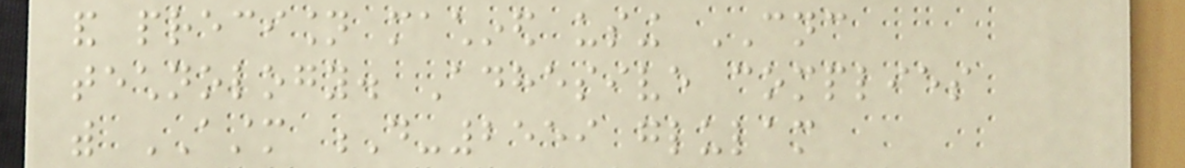and precision machined using CNC
technology. Adhesive complies
with ASTM D-2559 glulam
